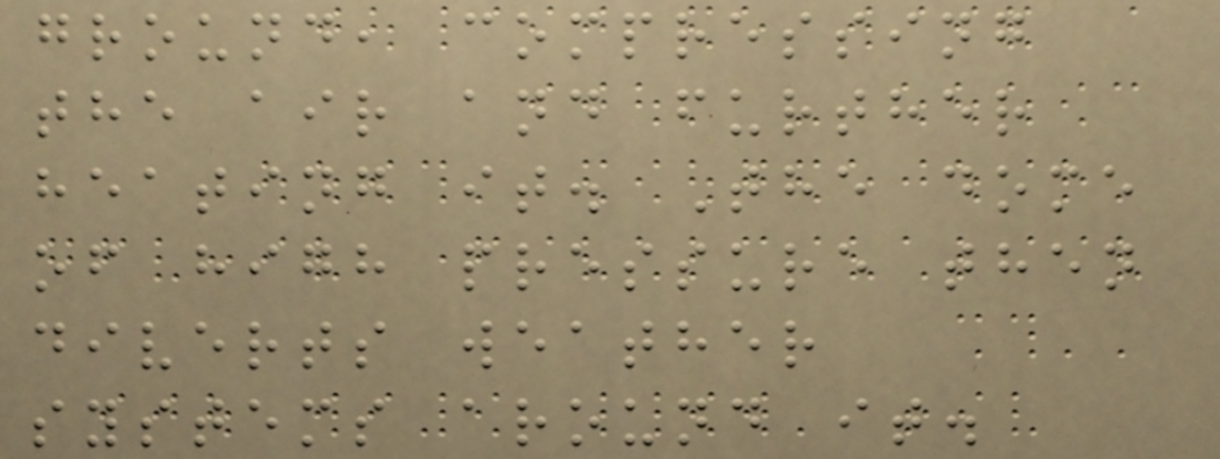ground, compressing
the air and further
heating it. The dome
of high pressure then
diverts weather
systems around it.
